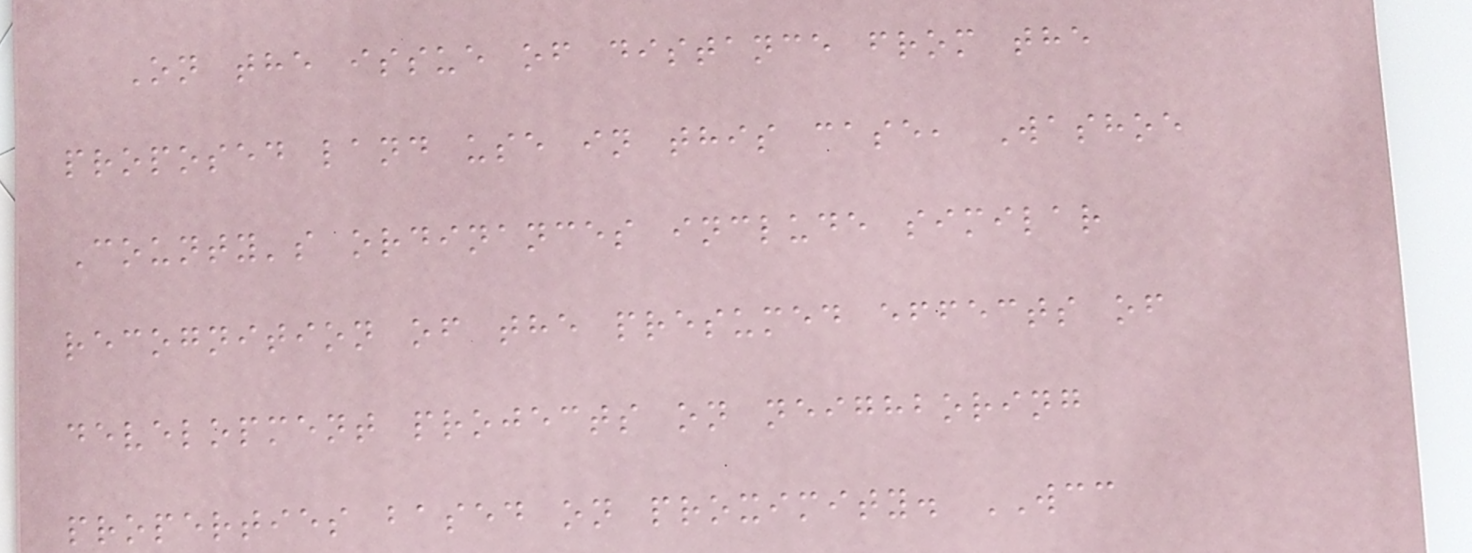On the issue of distance from the
proposed land use in this case, Washoe
County's ordinances include similar
recognition of the presumed effects of
development projects on neighboring
properties based on proximity. WCC
